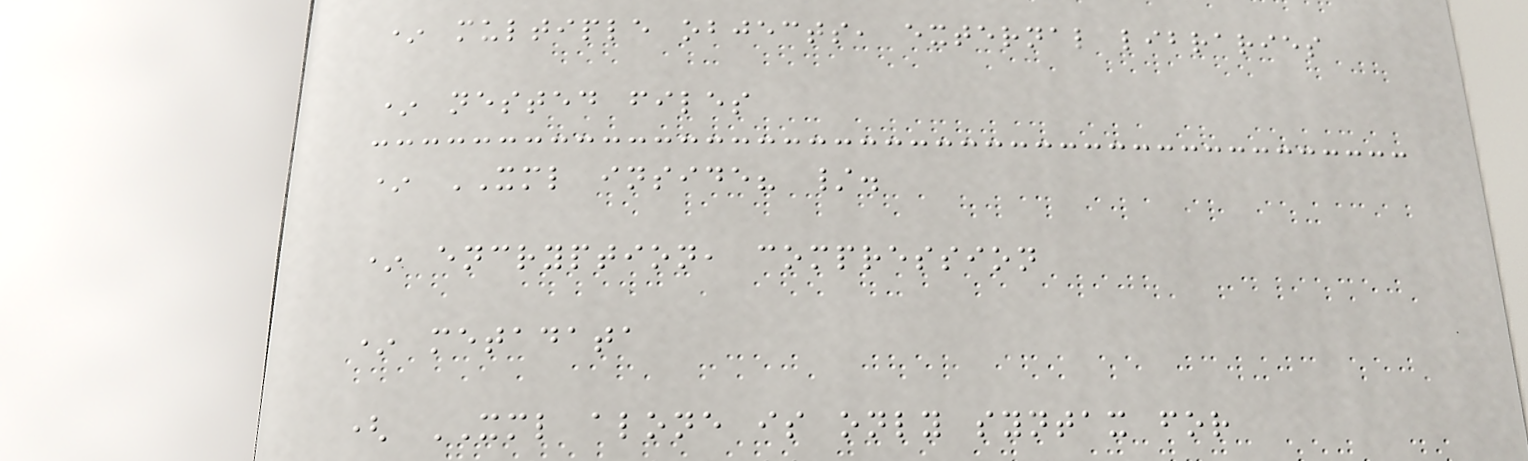* multiple objects, external libraries
* nested files
* XML inside? /.
* encryption, compression
* metadata
( XML alone is only syntax for
